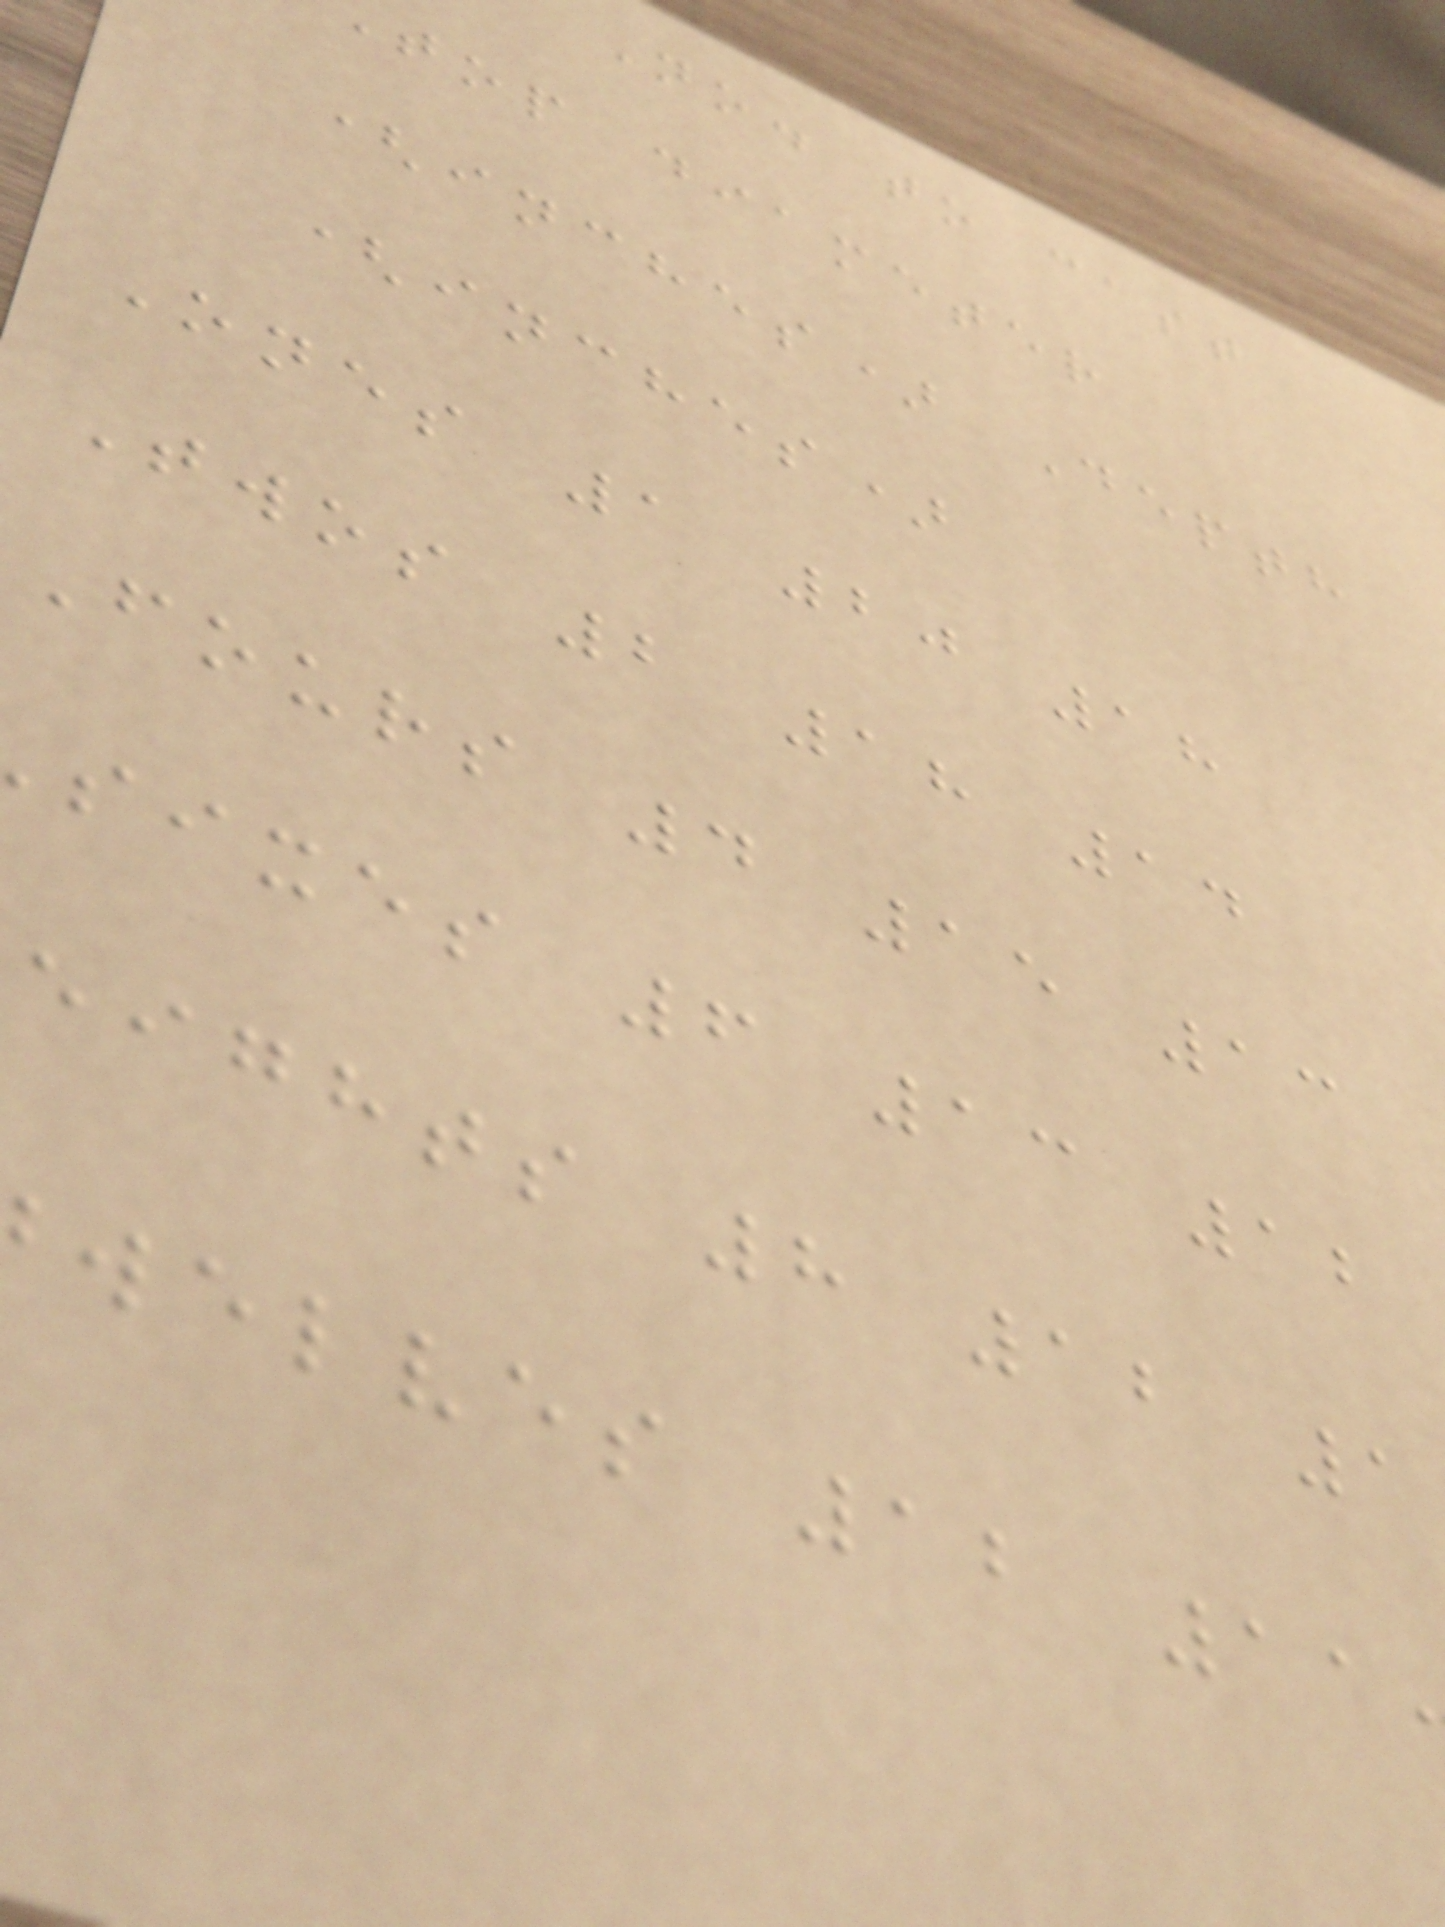No. to cast
top diameter
(inches) Depth
(inches)
Ones 1 20 18
Twos 2 18 14
Fours 4 15 13
sixes 6 13 12
eights 8 12 1
welves 12 11
